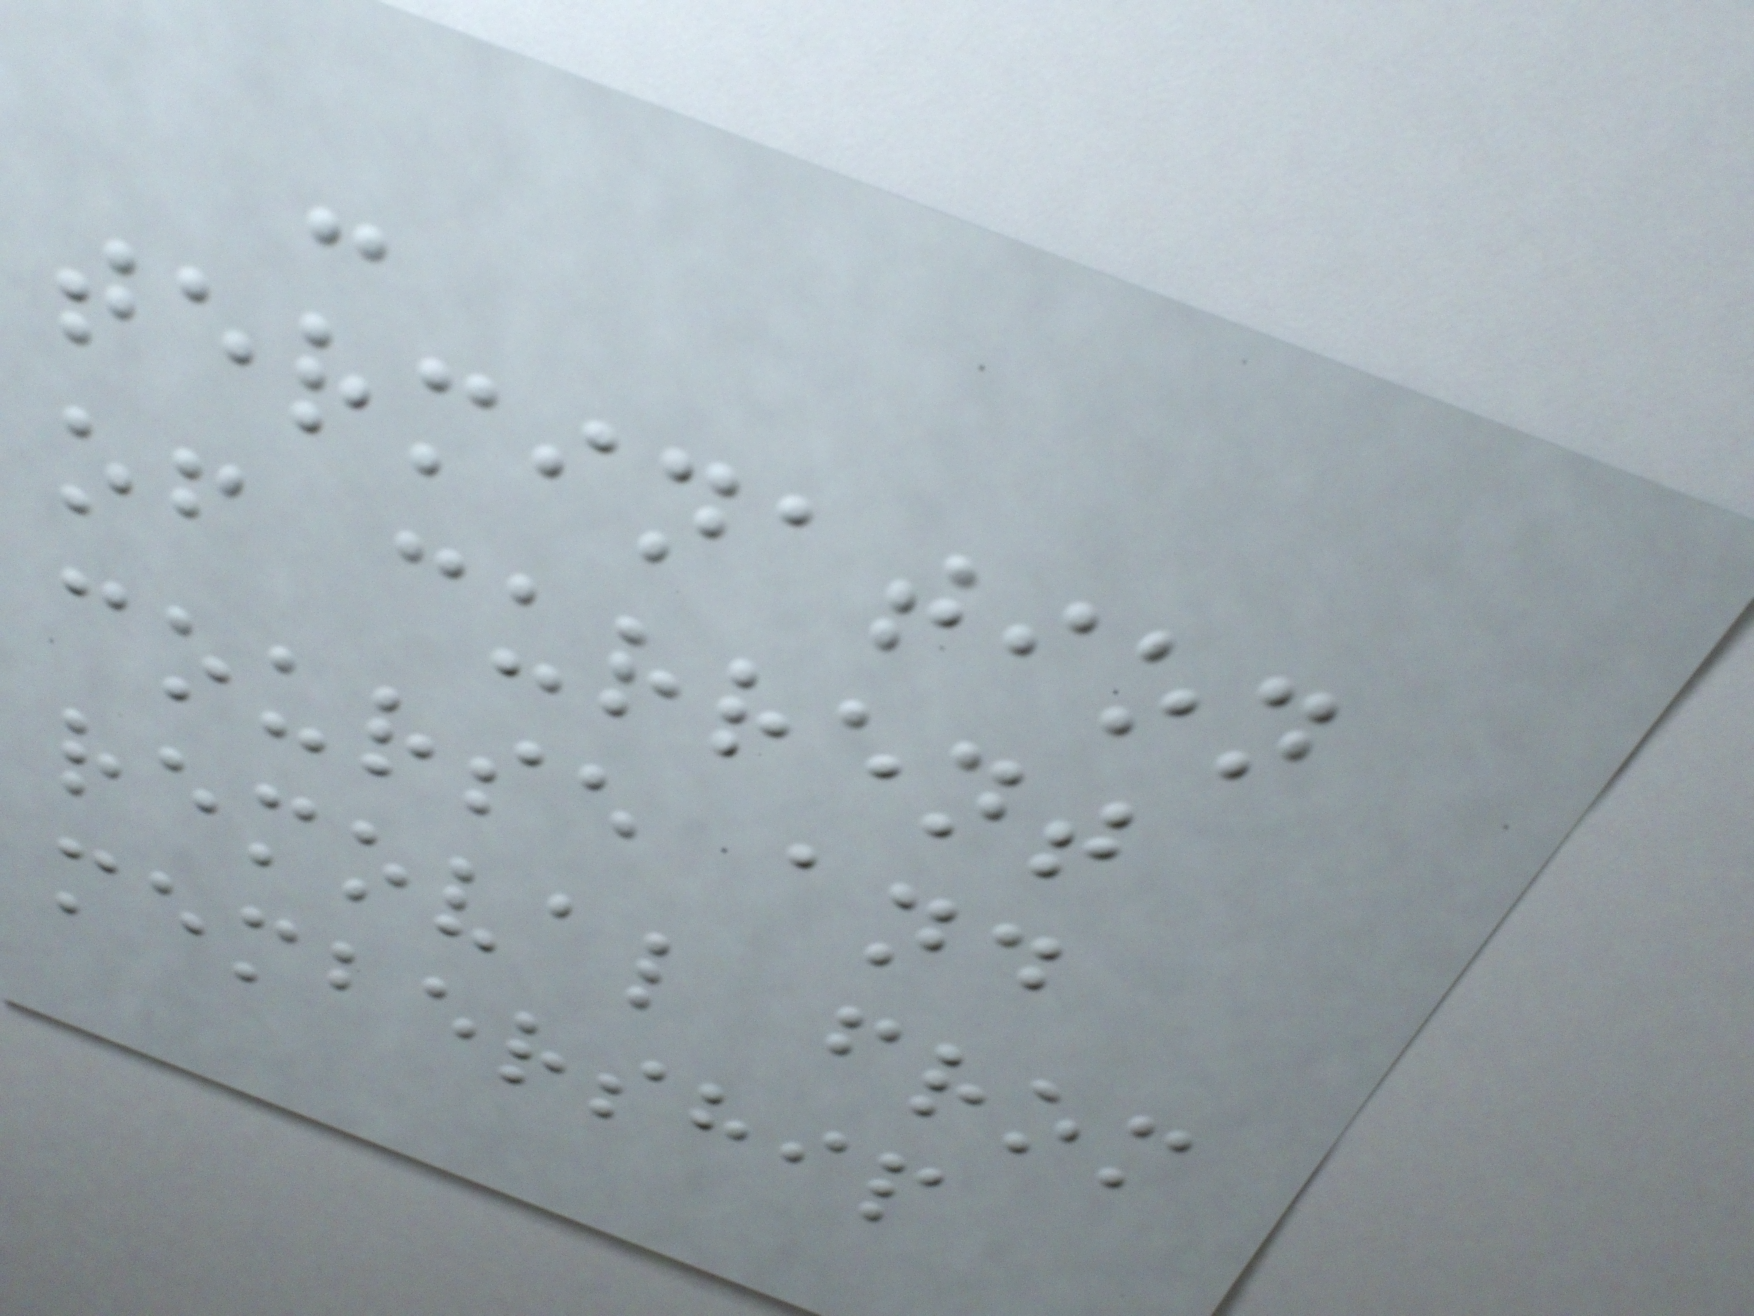-
termination
of current
course and
removal from
membership
